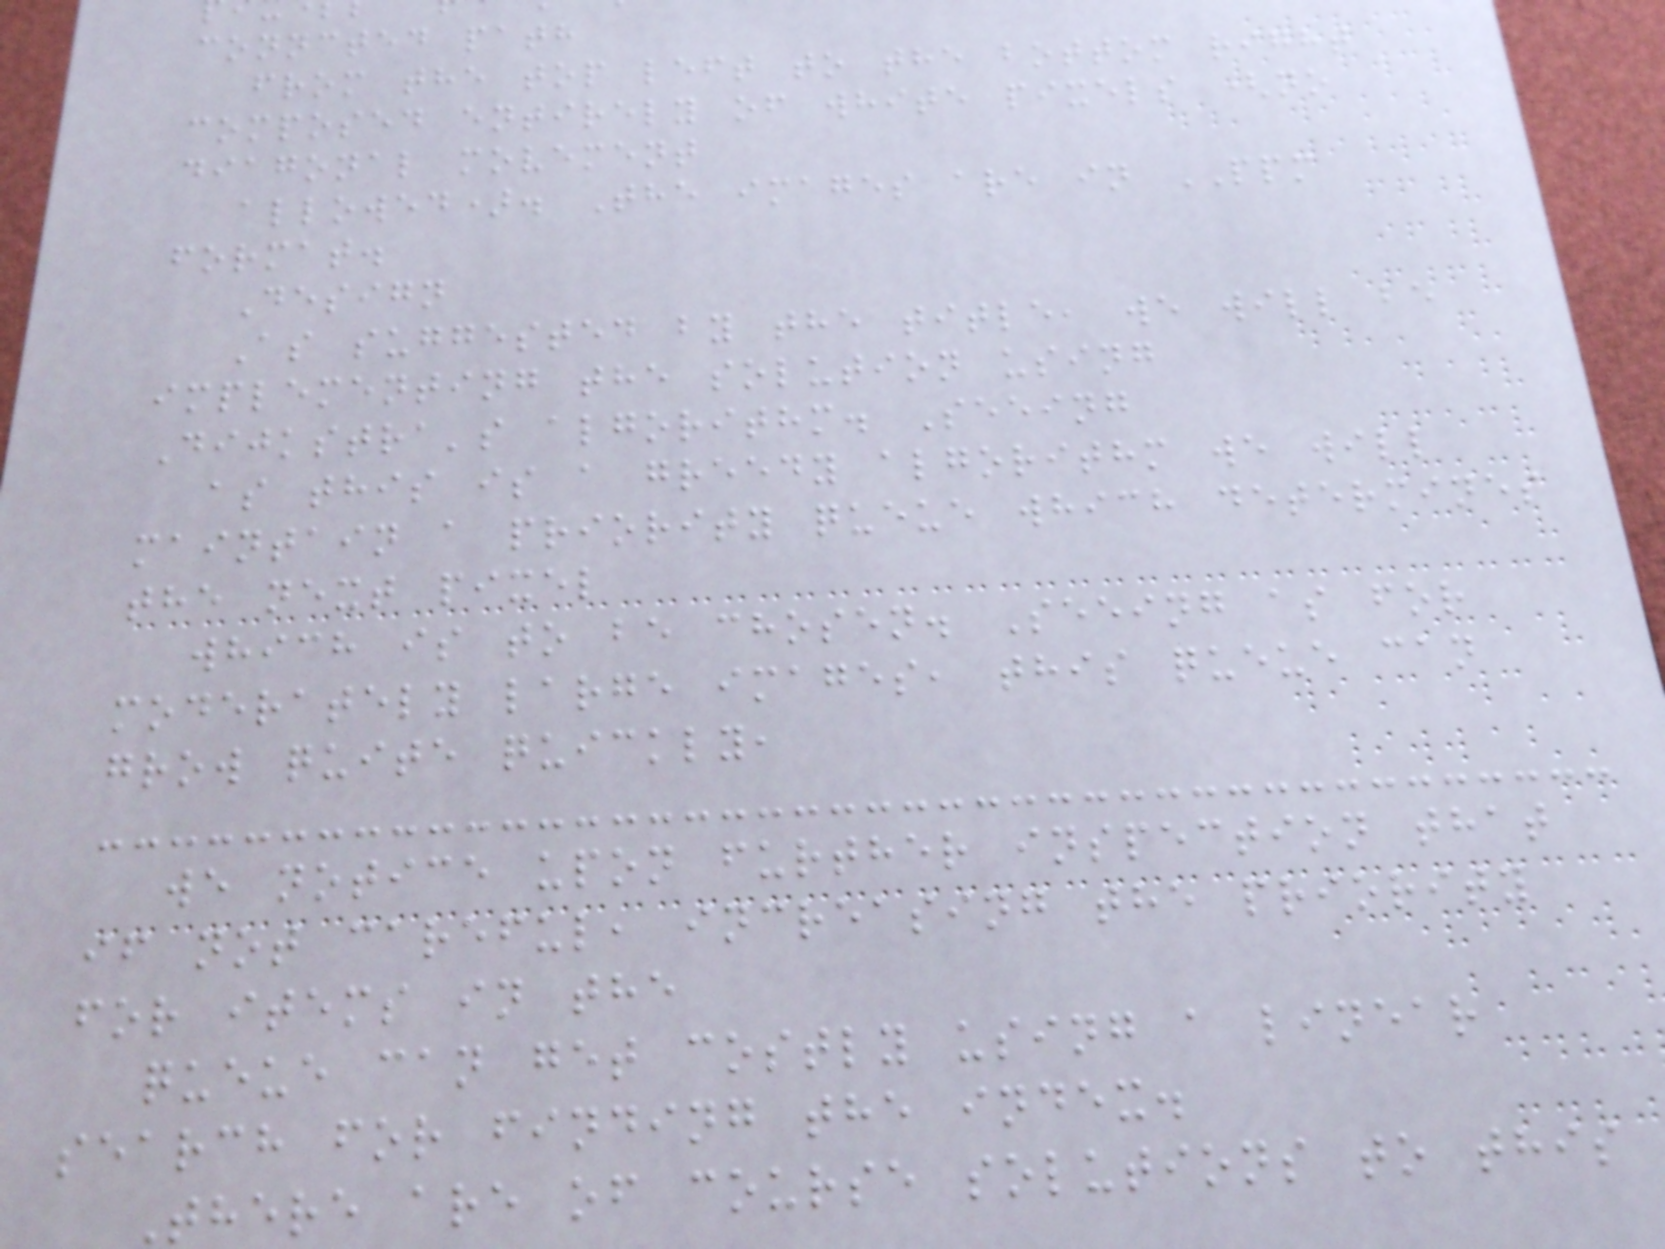conncted path
from the top left to the bottom right
composed entirely of white pixels (no
diagonal movement
allowed). The images are in PPM
format.
Design
As suggested by the title, we will be
implementing the solution using
Dijkstra's algorithm. Seeing
as this is a greedy algorithm we will
maintain a priority queue which determines
the next pixel
which is to be chosen. Seeing as for
moderately large images, this queue can
grow quite quickly,
we notice upon further inspection that
if not careful, increasing the priority
for items in the
queue can get costly using a linear
search for finding the index.
There are of course solutions to this
